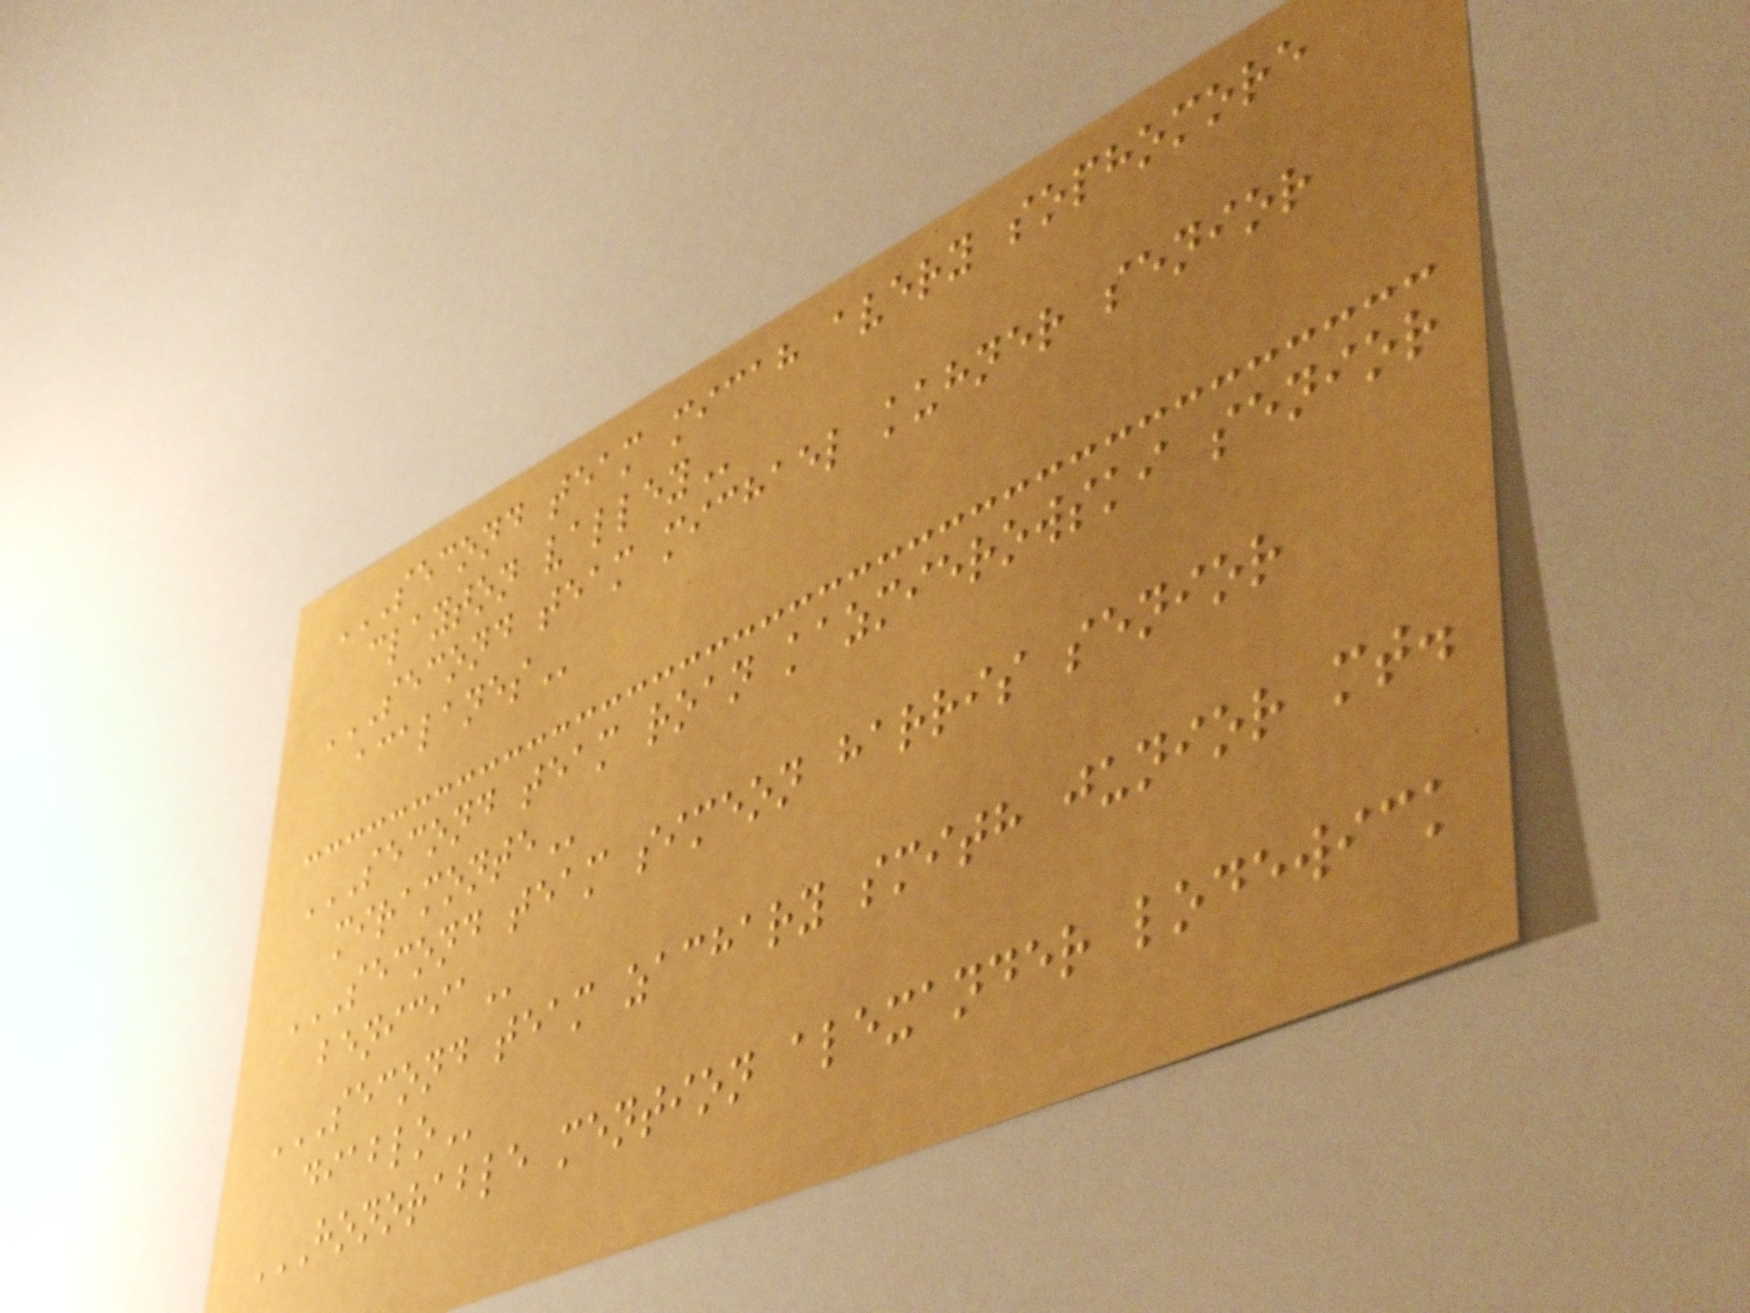SECOND TEAM MICAH AVERY SOPHOMORE
CLAYTON VALLEY
SECOND TEAM MICHAEL KUHNER SENIOR
ACALANES
SECOND TEAM ROAN KAZMIEROWSKI SENIOR
MIRAMONTE
SECOND TEAM SIMEON HARRIS SENIOR
BENICIA
SECOND TEAM ZACHARY SMITH JUNIOR MT.
DIABLO
HONORABLE MENTION ALEXANDER LODEWICK
